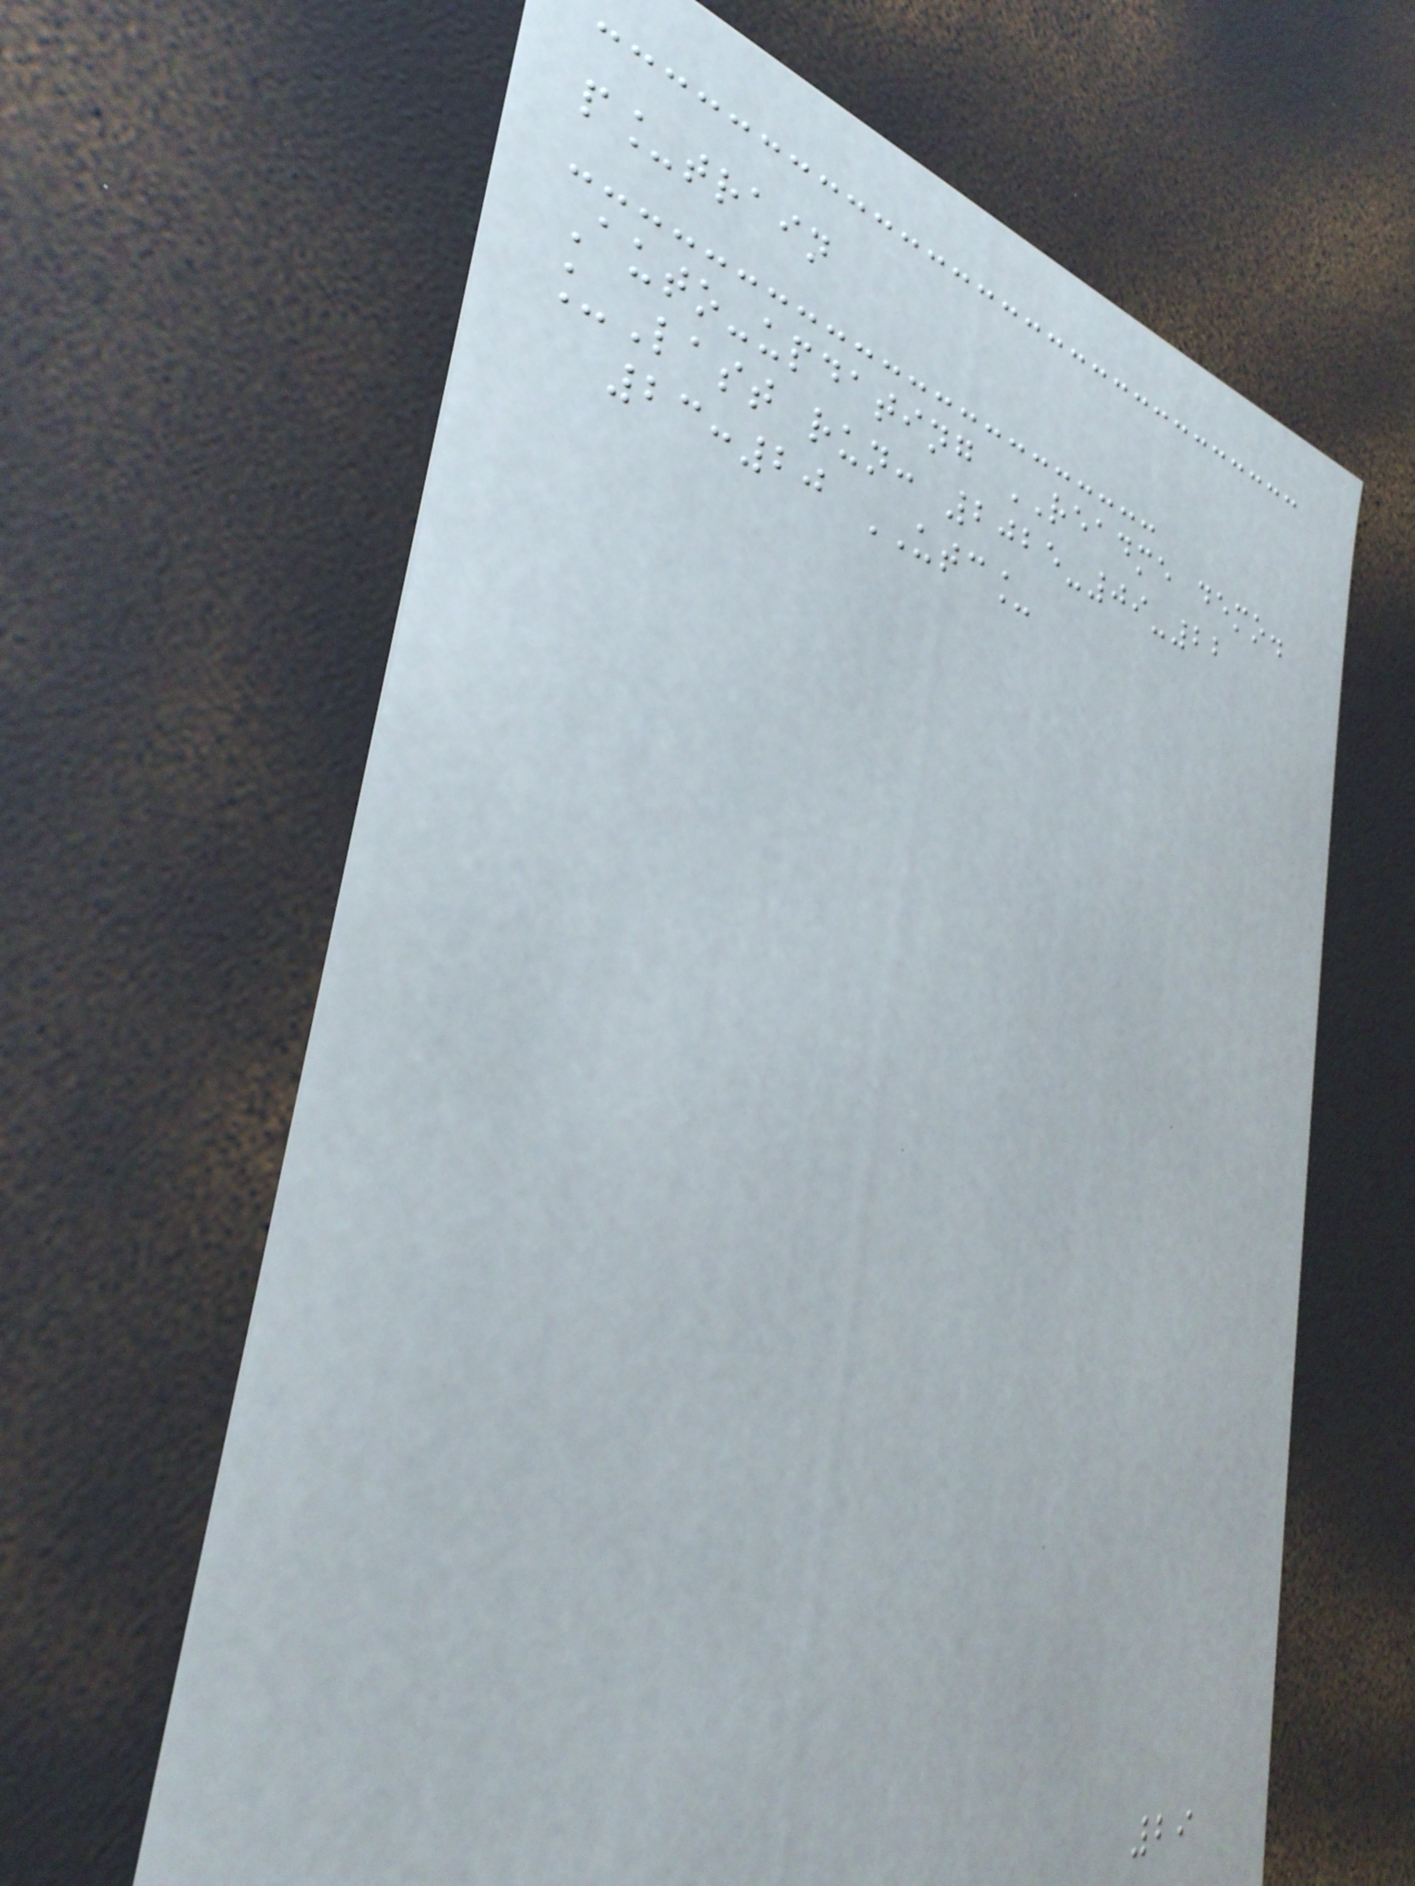p_train
Auto-updating README demo.
_Last run: 2025-09-22
23:20 UTC_
29
